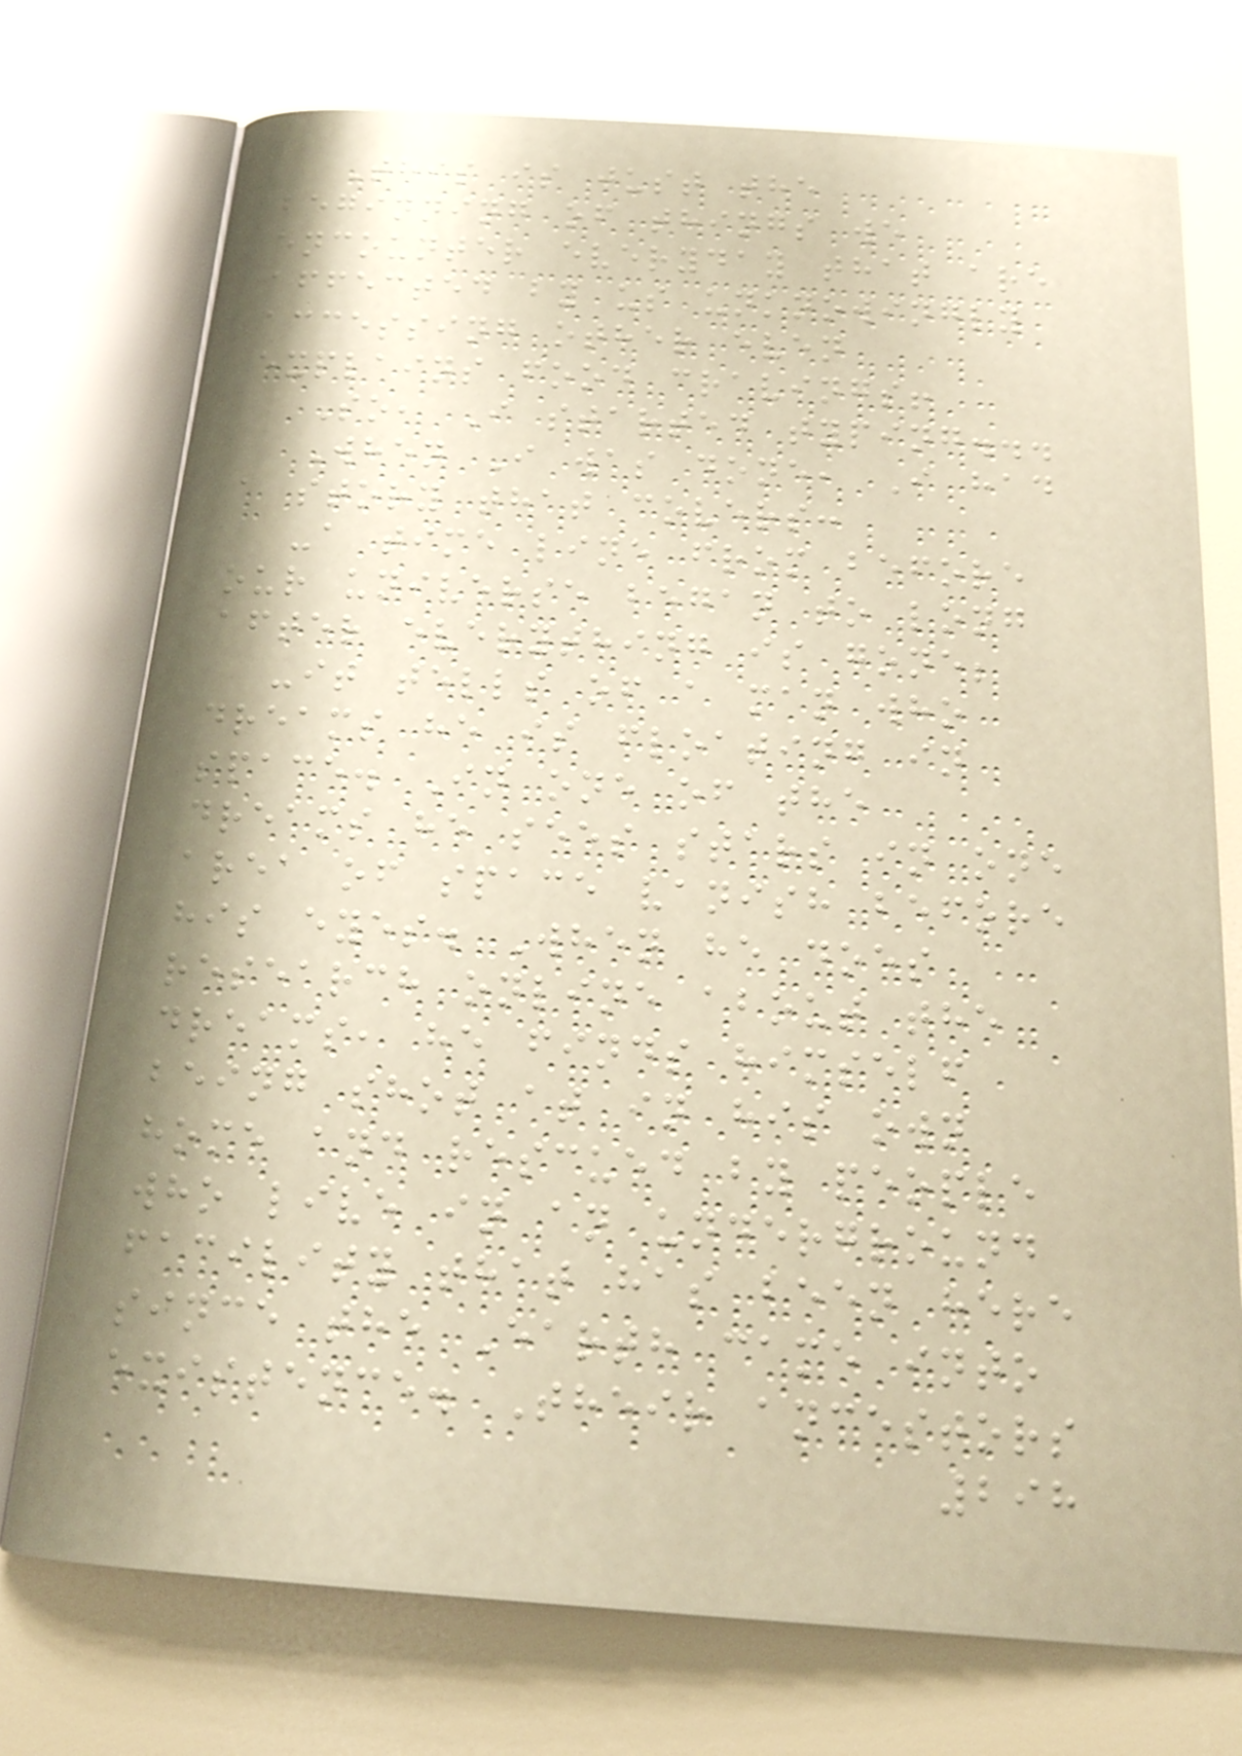This is just the
beginning of things we
encounter everyday that are
affected by us unknowingly
accessing other even
explains food cravings!
So, I started typing...
When I was done, I had
a story that covers:
-a time line from before
our universe began to long
after everything is gone;
-it tells of a man who
dreams he is floating in
space. In one of the
dreams he sees stars in one
area of space vanish before
his eyes. When he does
research online about the
dreams, he finds himself
being shot at in his own
home and rescued by people
who live in an underground
facility that has been here
since the Earth came into
existence. Their ancestors
298
